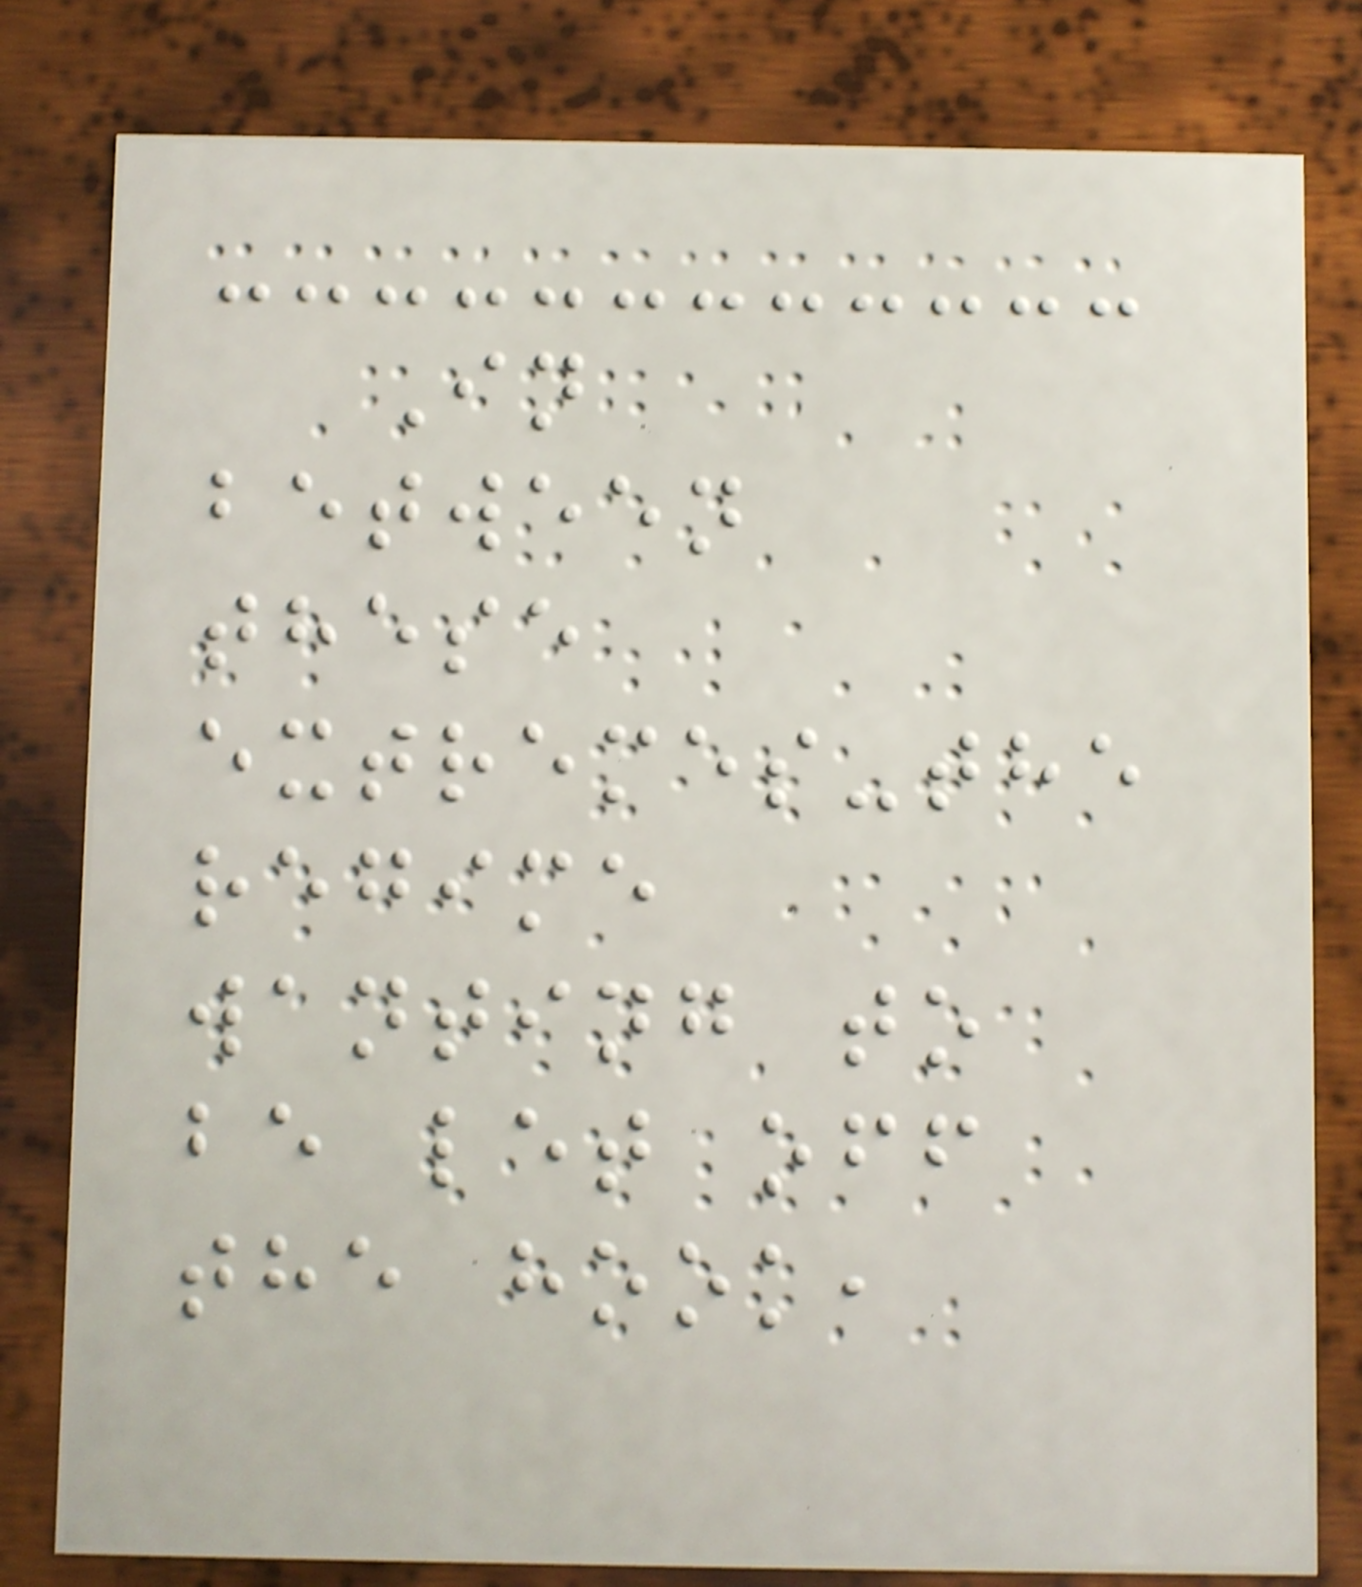In
between
these
extremes-the
regime
wanting to
be let off
the hook,
